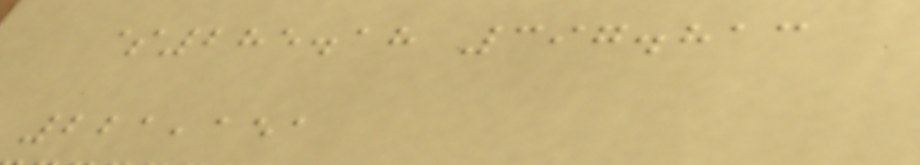$285.18 397.813
221,151
